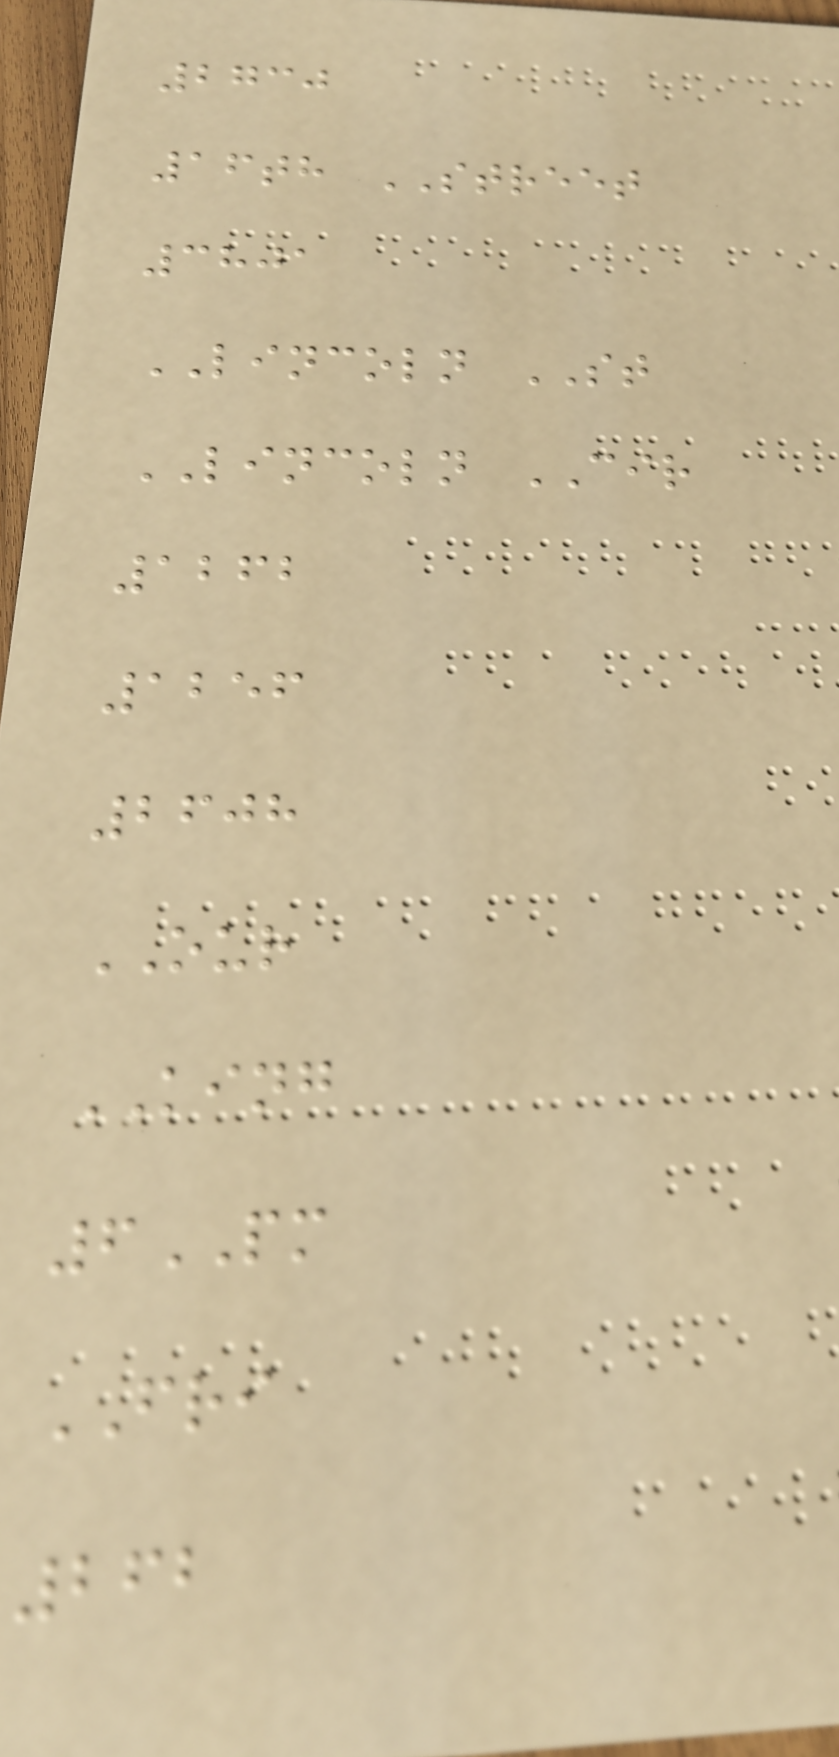2730
16th STREET
3801
LINCOLN ST
LINCOLN CIR
1262
1256
2608
OUR
KING
6PM
FRI
262
